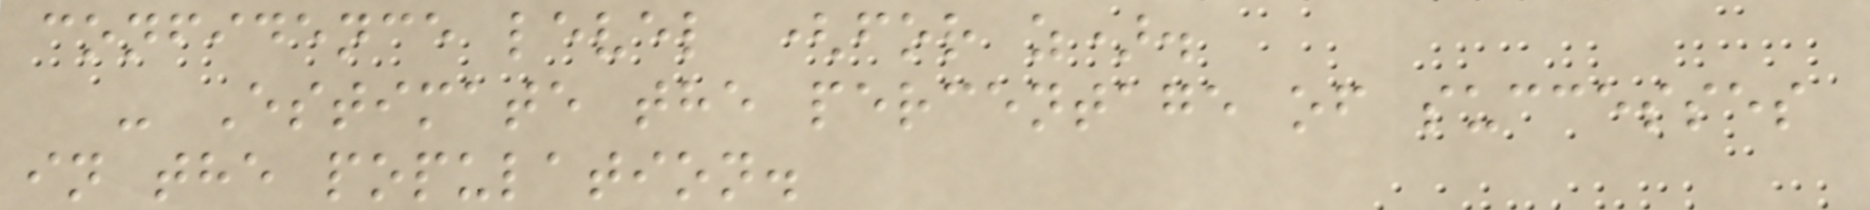confidence level (for z).
- Estimate the percentage of successes
in the population.
